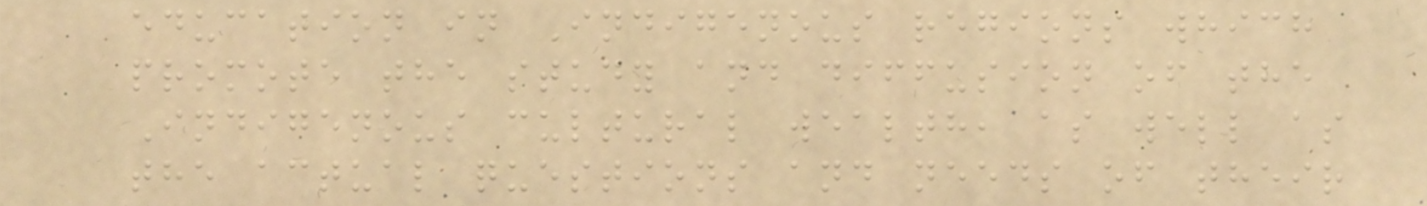education in Indigenous regions which
promote the study and diffusion of the
Indigenous cultural wealth, as well as
the actual questions and needs of their
